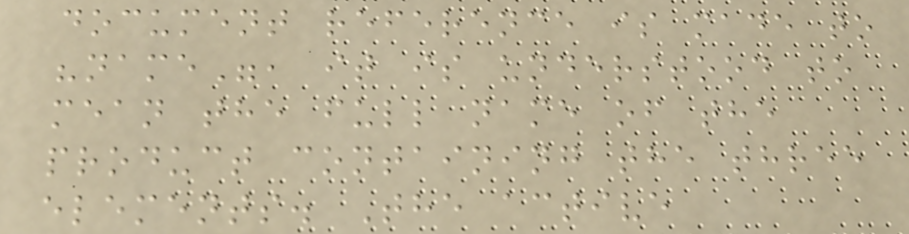document reference is made to
"name", it is understood to
mean the full name of the
product containing the three
elements. The active
